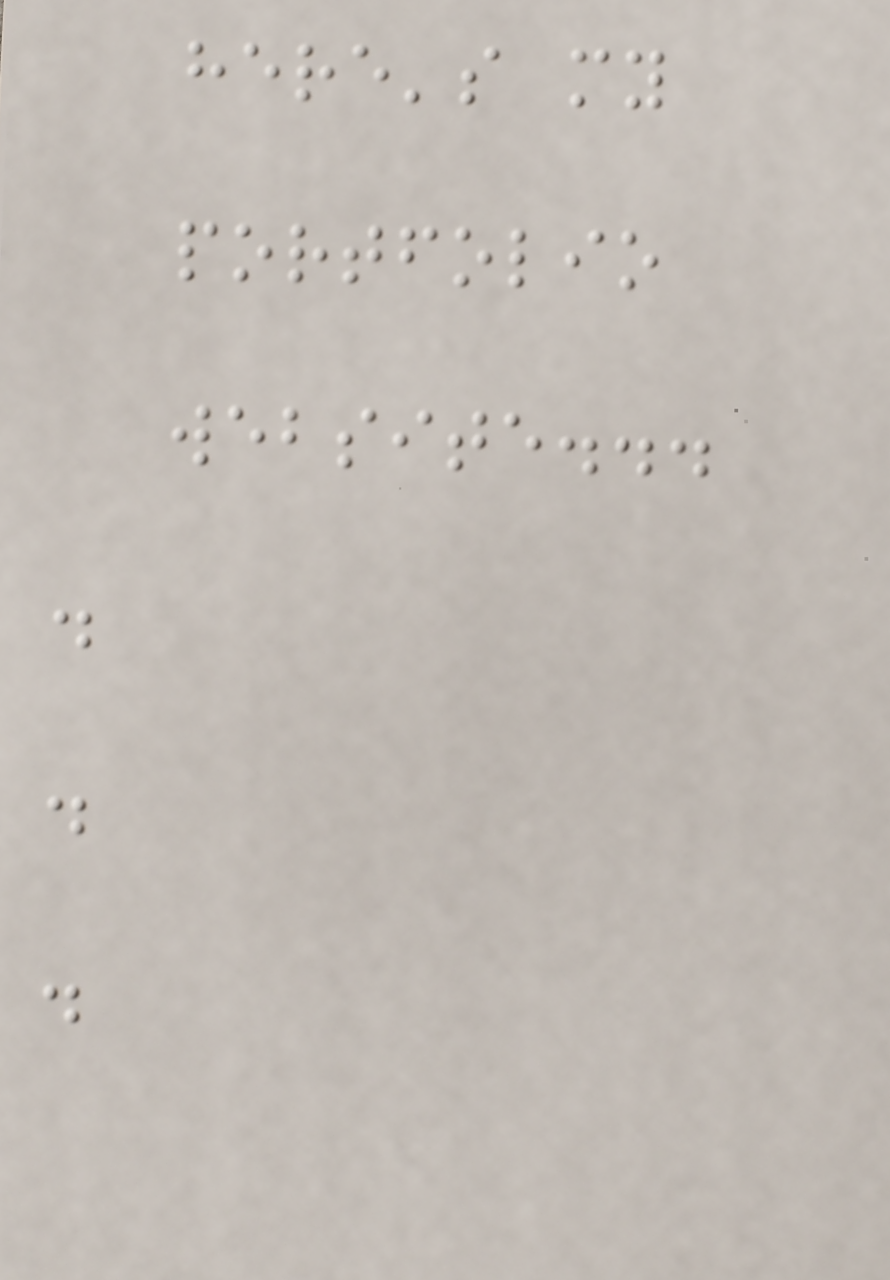here's my
portfolio
website...
.
.
.
